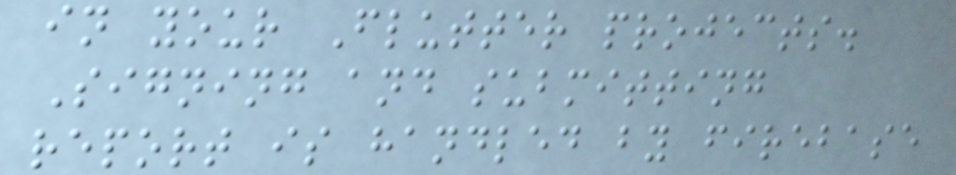in your Flutter projects.
Signing and submitting
report is handled by firebase
